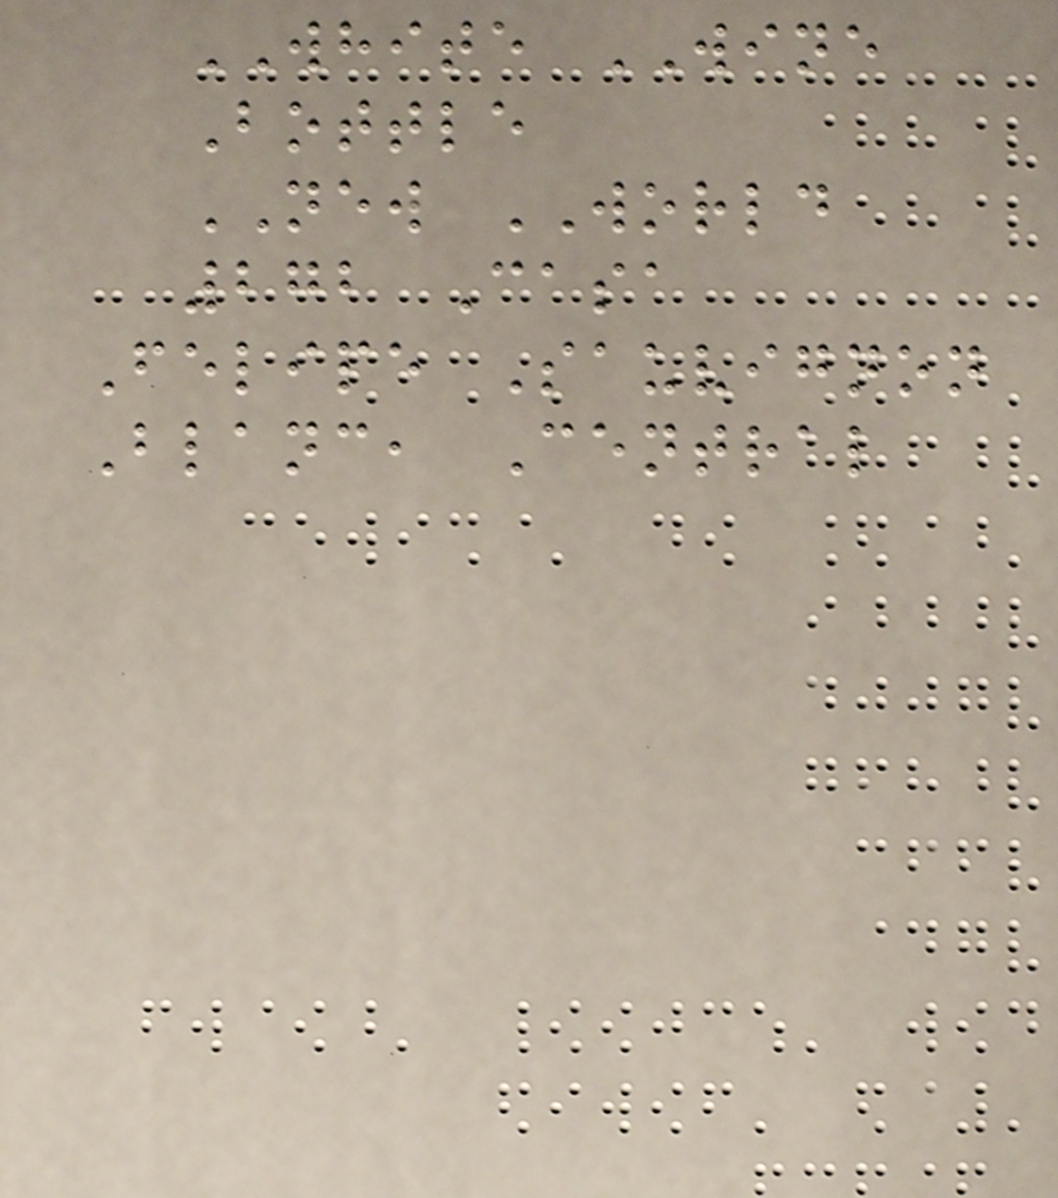WHITE WINE
Bottle
NEW WORLD
272 Casa
Felipe Sauvignon
Blanc, Central
